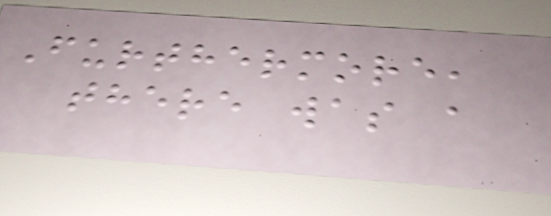Furthermore,
there was a
